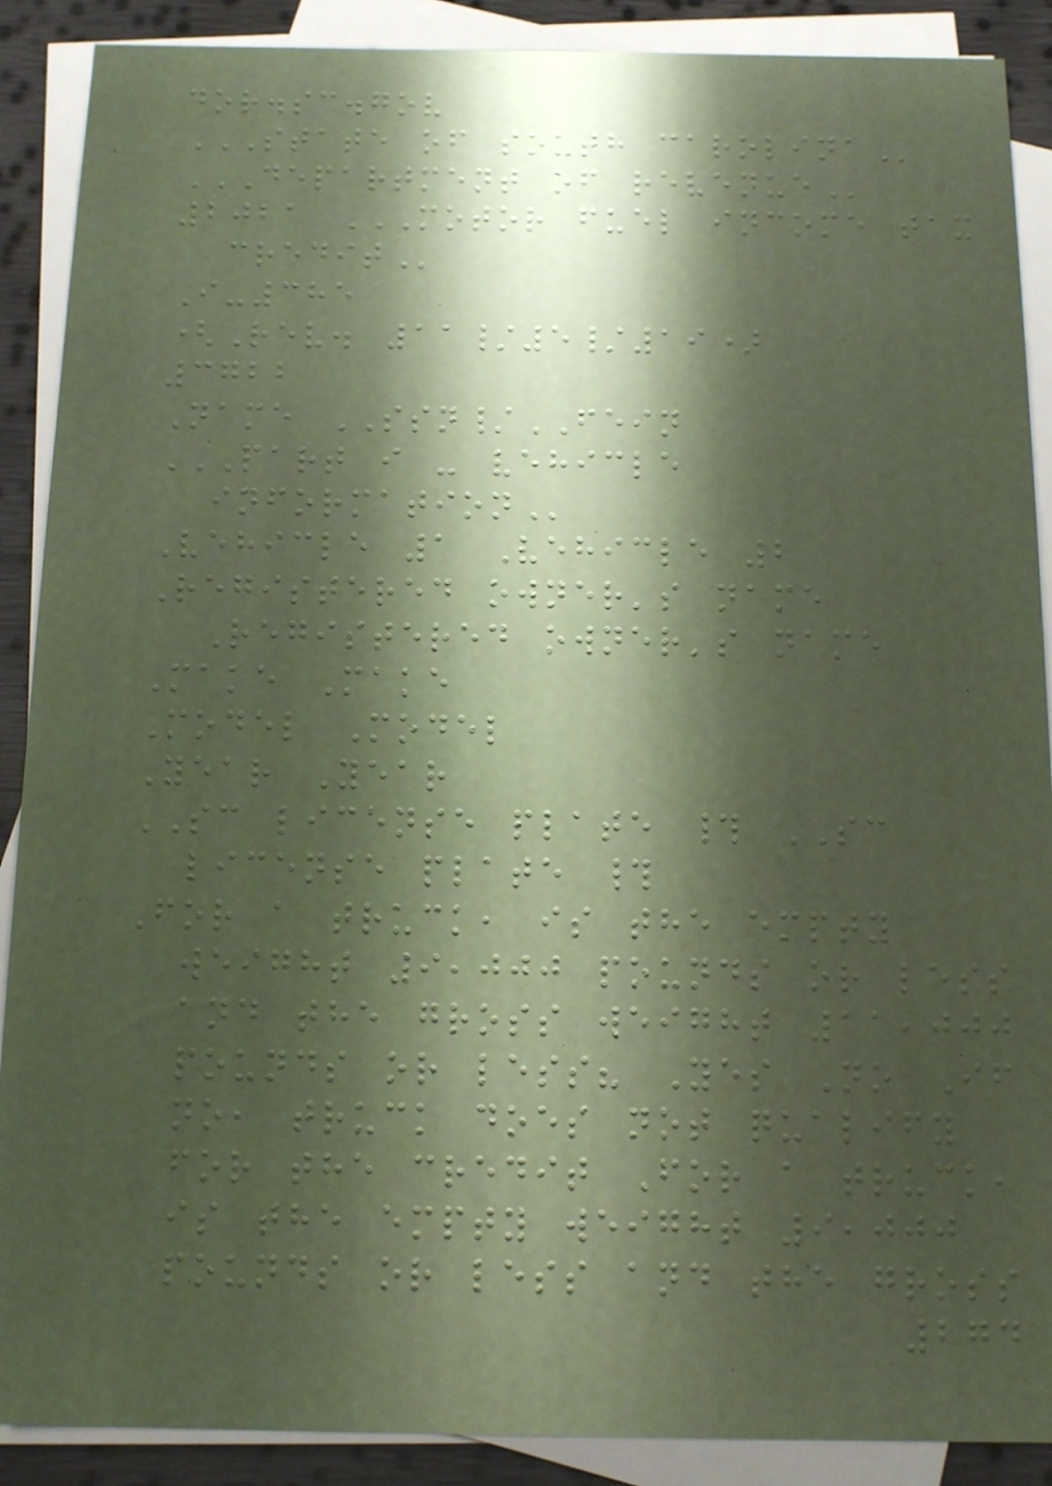dor.sc.gov
STATE OF SOUTH CAROLINA
DEPARTMENT OF REVENUE
2021 MOTOR FUEL INCOME TAX
CREDIT
I-385
(Rev. 11/5/19)
3722
Name SSN/FEIN
PART I - VEHICLE
INFORMATION
Vehicle 1 Vehicle 2
Registered owner's name
Registered owner's name
Make Make
Model Model
Year Year
SC license plate # SC
license plate #
For a truck, is the empty
weight 9,000 pounds or less
and the gross weight 11,000
pounds or less? Yes No If
no, truck does not qualify
for the credit For a truck,
is the empty weight 9,000
pounds or less and the gross
274
